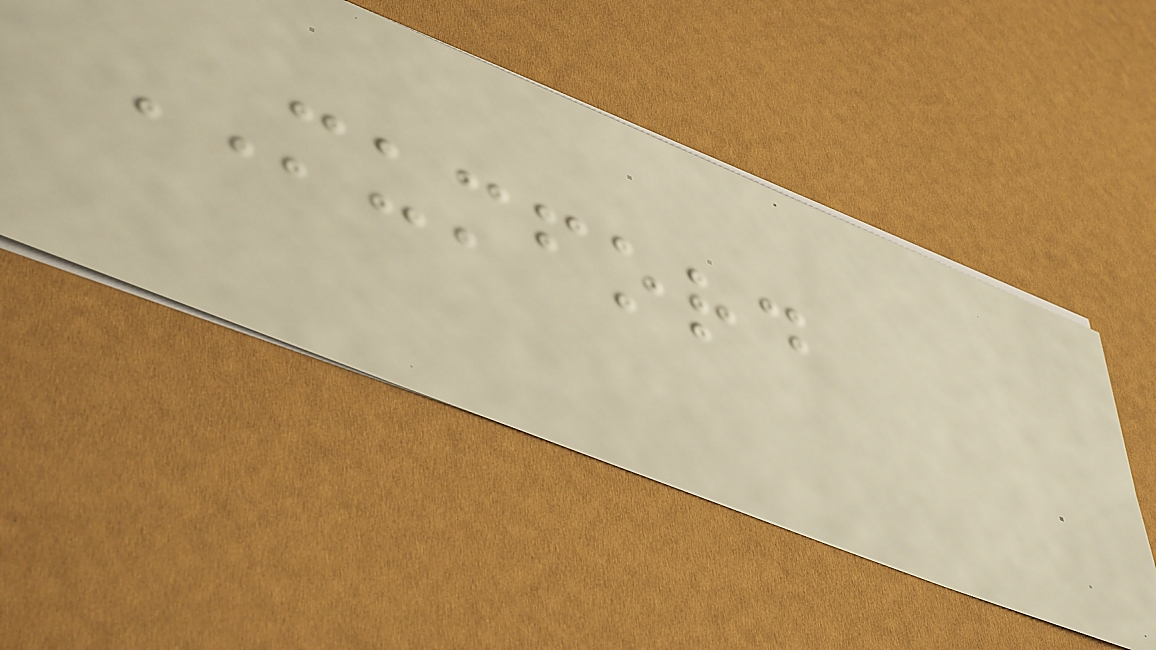MUMFORD
